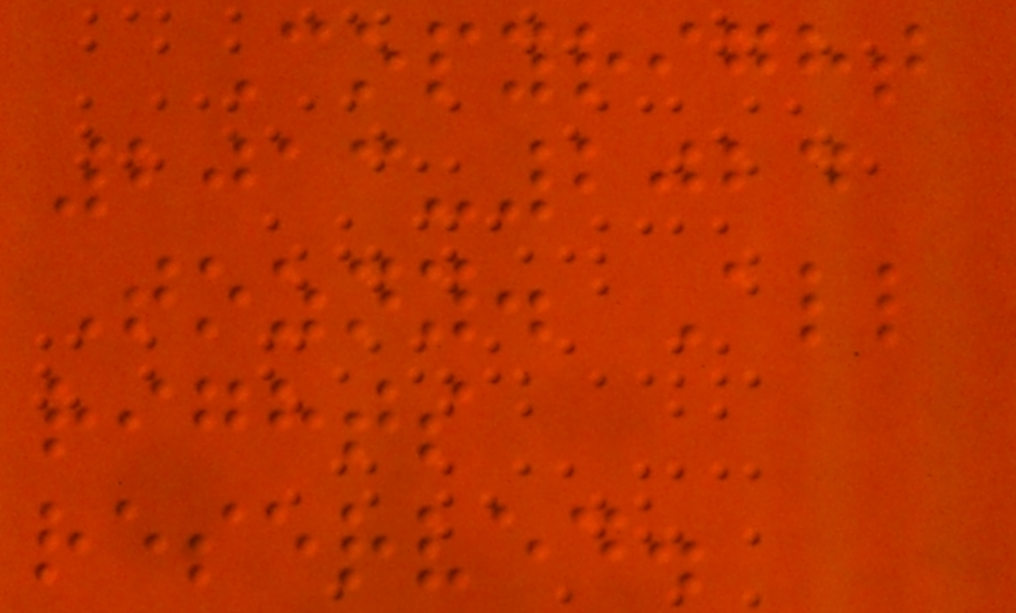Copyright
2013-2024
Tozny. All
rights
reserved.
